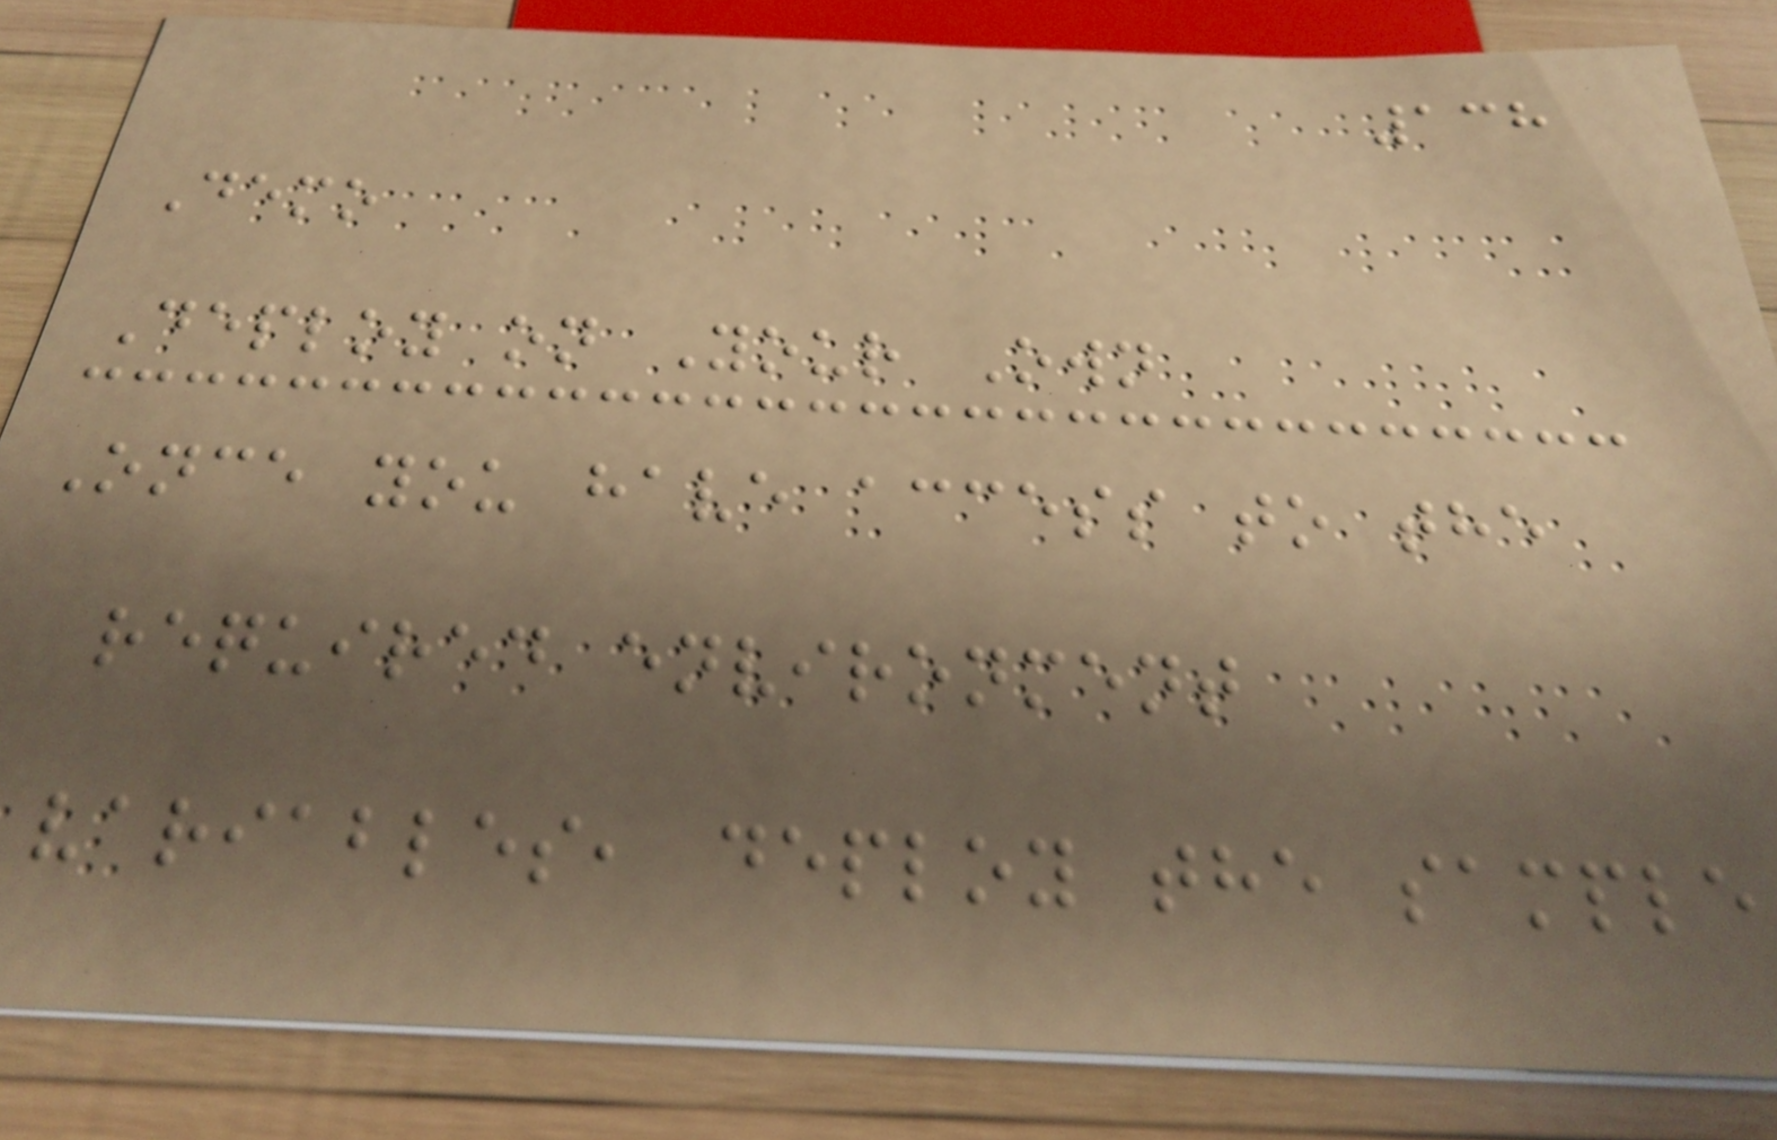138
Demo
Deploy on Your Own
Once you have access to the
required environment
variables, deploy the sample
